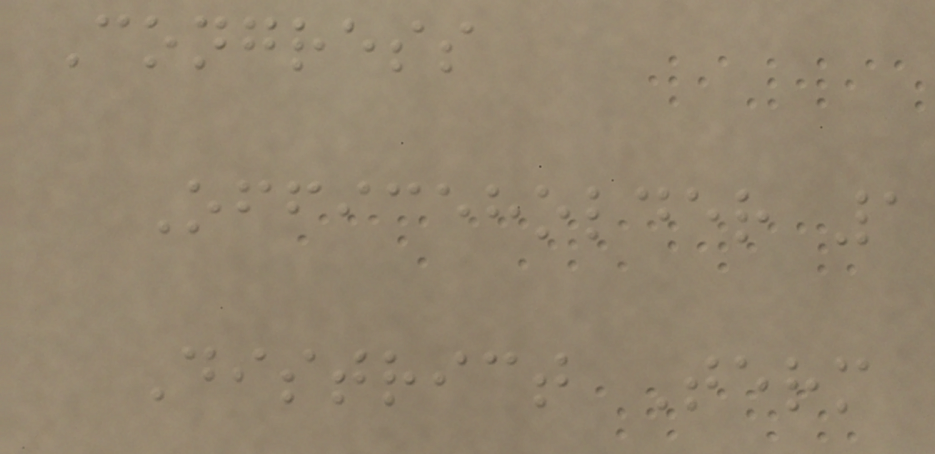Congress
Officeholder 1
District Term
